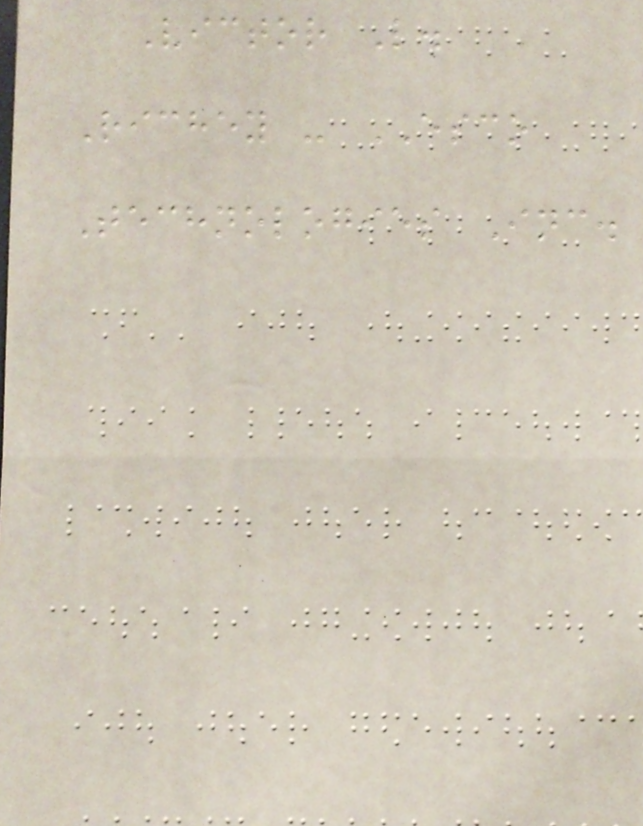Victor L.
Richey - ESCO
Technologies Inc.
